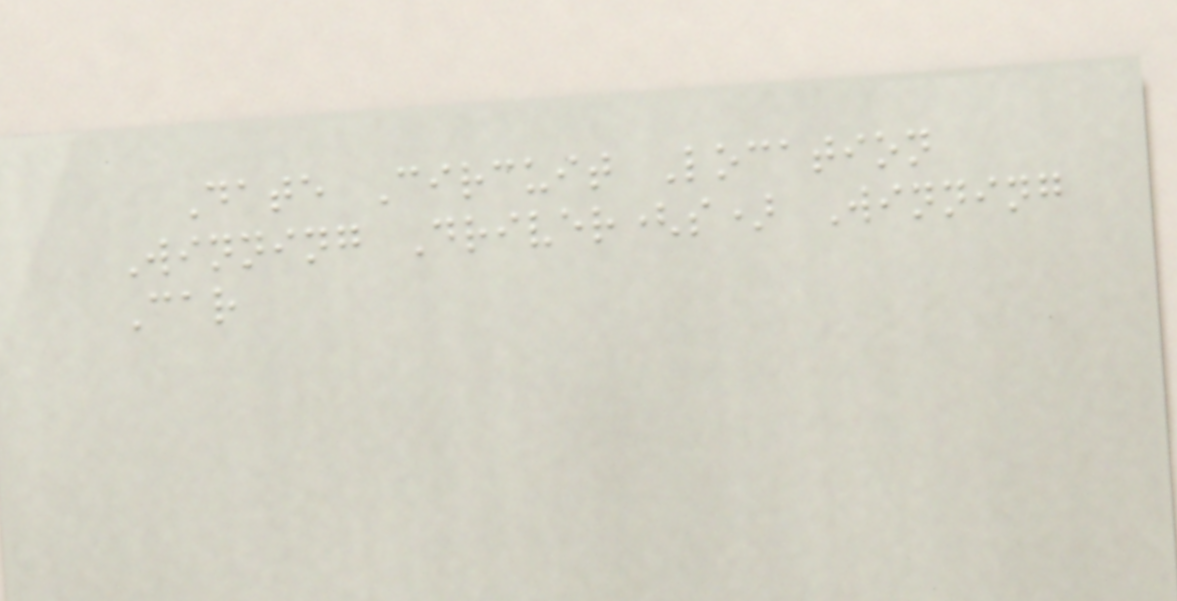Date Circuit Location
Winning Driver(s) Winning
Car
